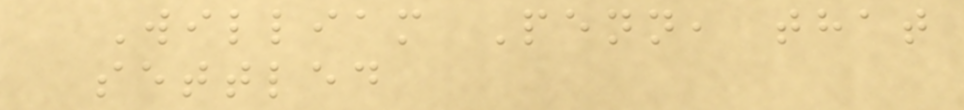William Penn, that
settled
